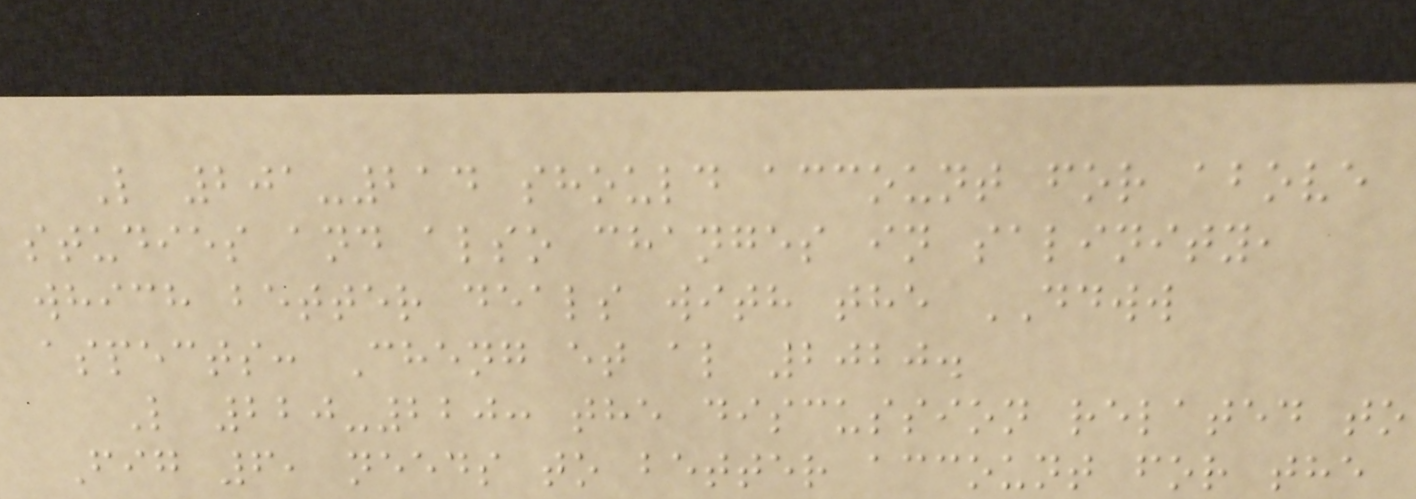L 201-214 should account for above
studies and also changes in salinity,
which better deals with the DDWW
aspects: Cheng et al 2020.
L 220-220: the discussion related to
Fig 6, needs to better account for the
